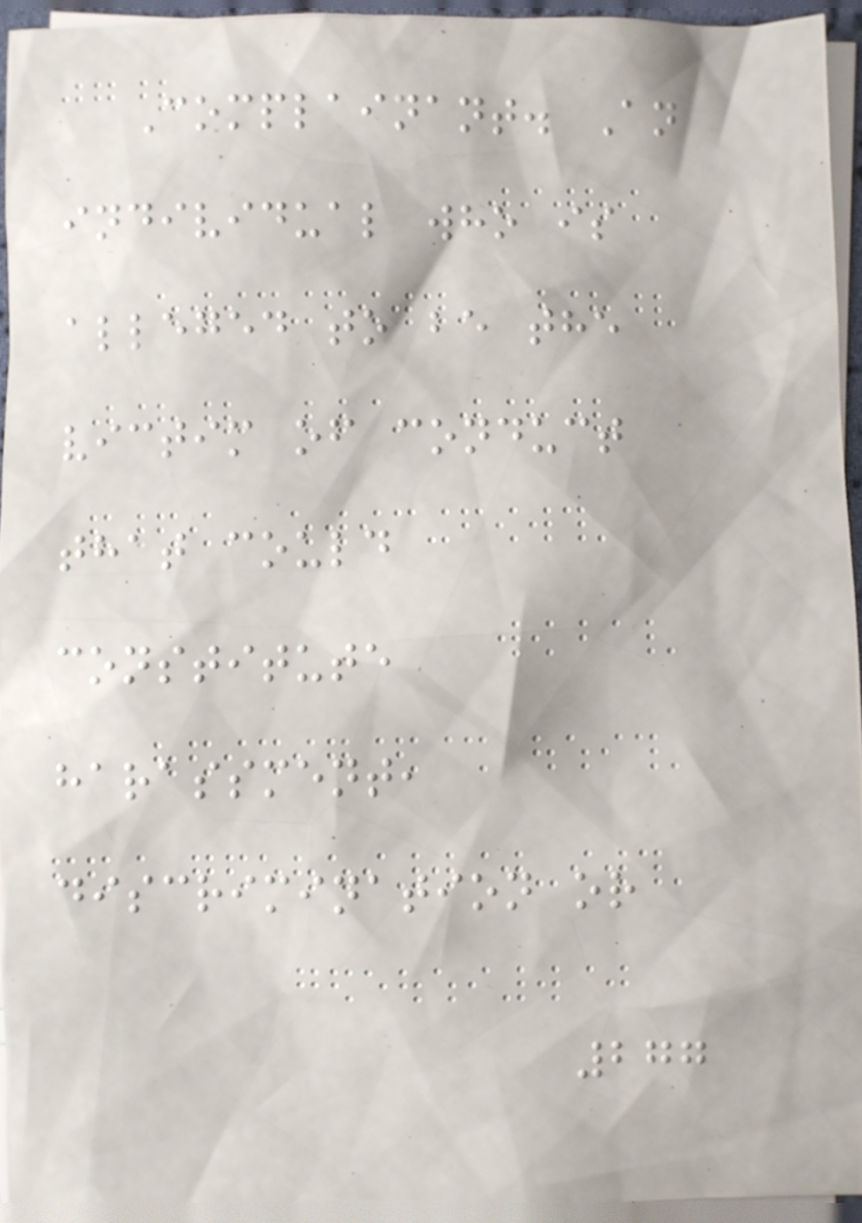Complainant. An
individual who is
alleged to be the
victim of conduct
that could
constitute
harassment,
discrimination or
277
